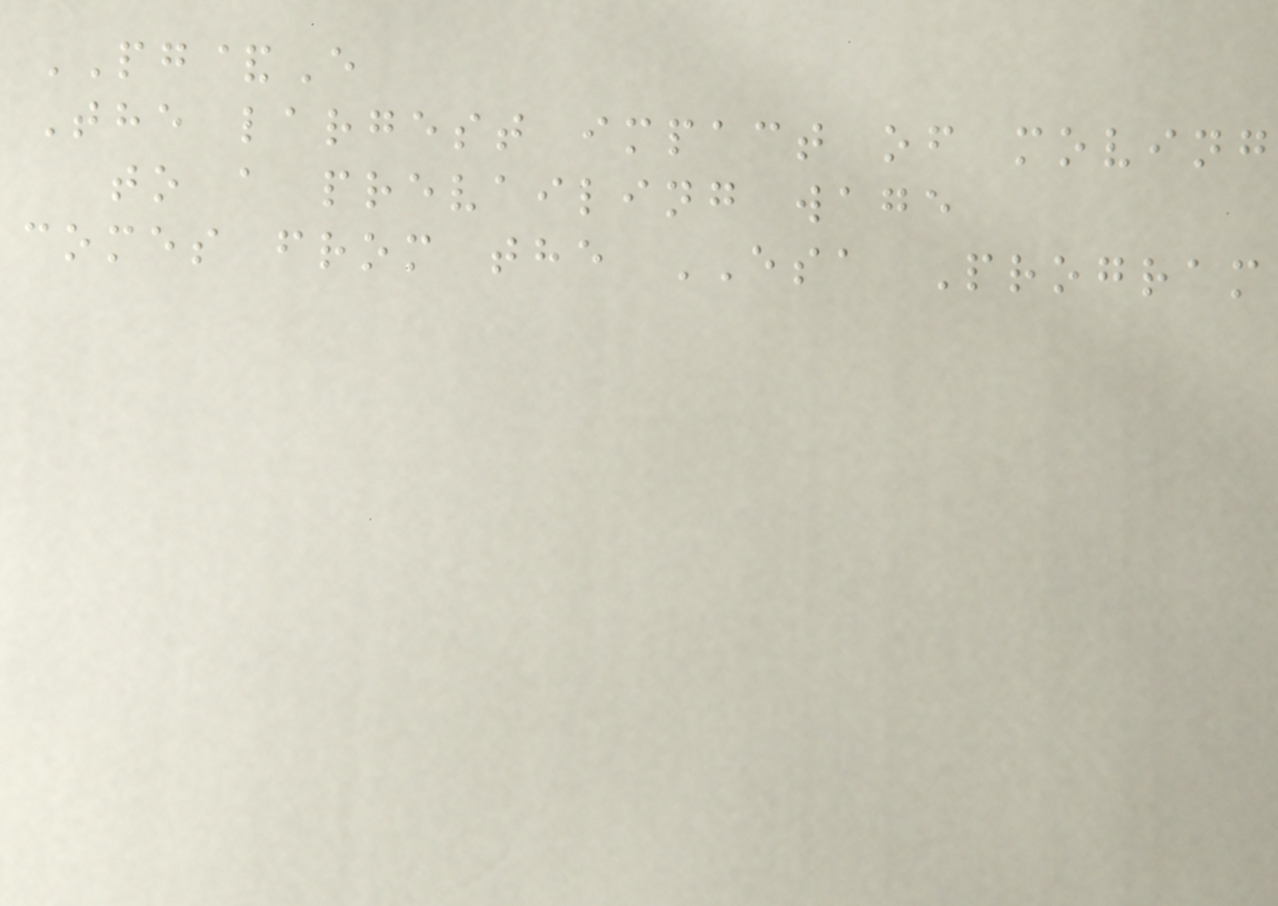PG&E
The largest impact of moving
to a prevailing wage
comes from the ESA Program
